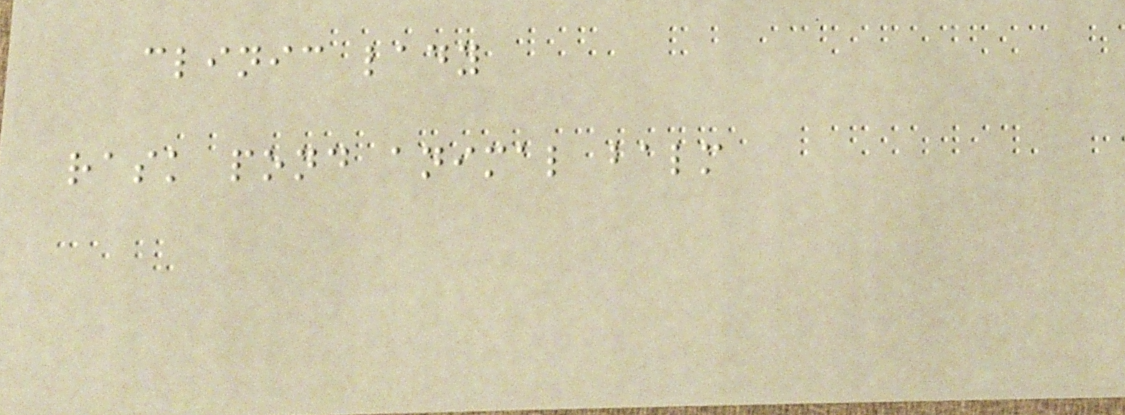clinic lady
rask pond animal balm
